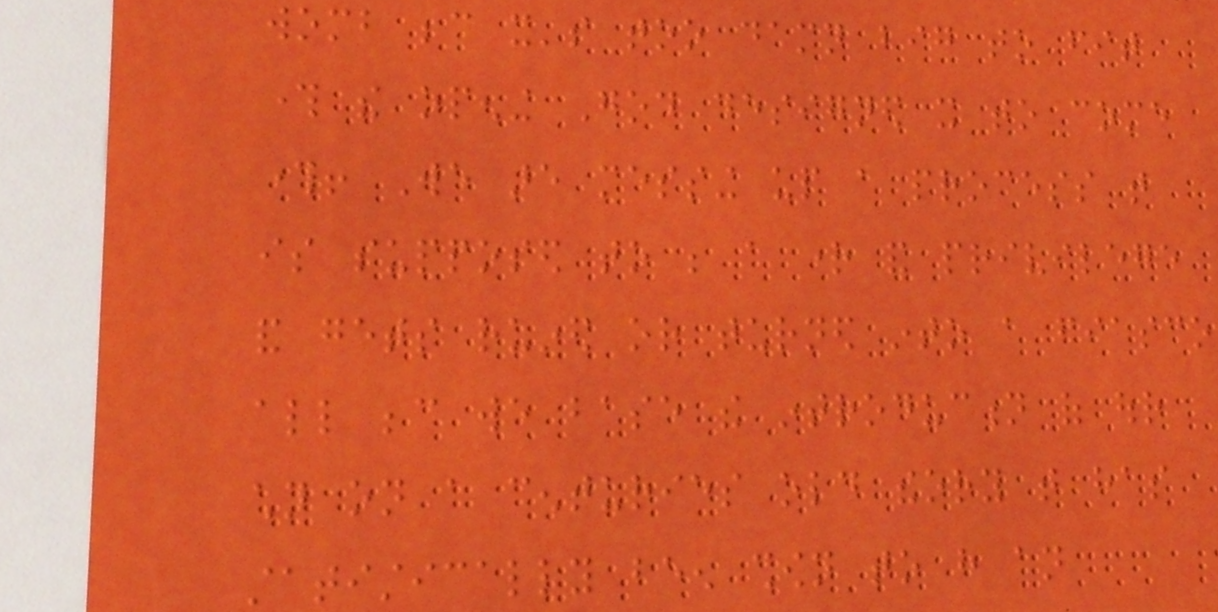womb because it's too damn big to fit
through the opening God designed it to come
through! We are messing up a process that
is supposed to be a right and privilege
and gets ruined or turned into a fiasco
all because we base the introduction of our
children on a centuries old theory that has
statistically been shown to have an
